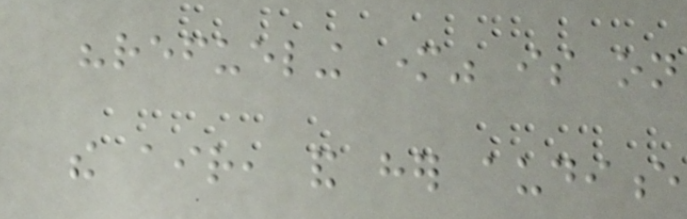"refueling mother" is on
the air, and her audience
